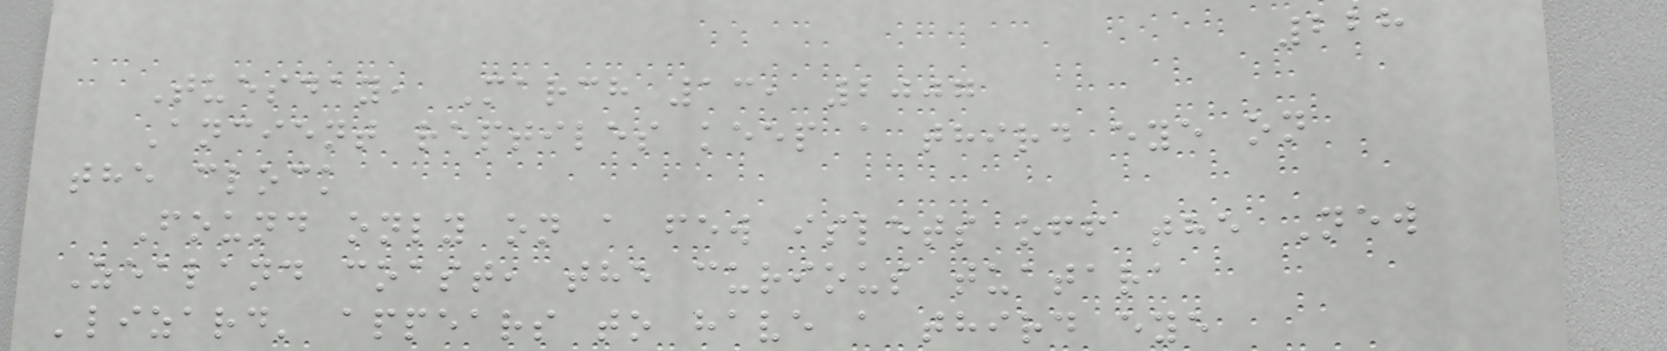228
Tuesday, March 13, 2007
Ancient reptiles keep a third eye on
the clock
Found only on a few islets off the New
Zealand coast, the curious tuatara
'lizard' appears to have a third eye
